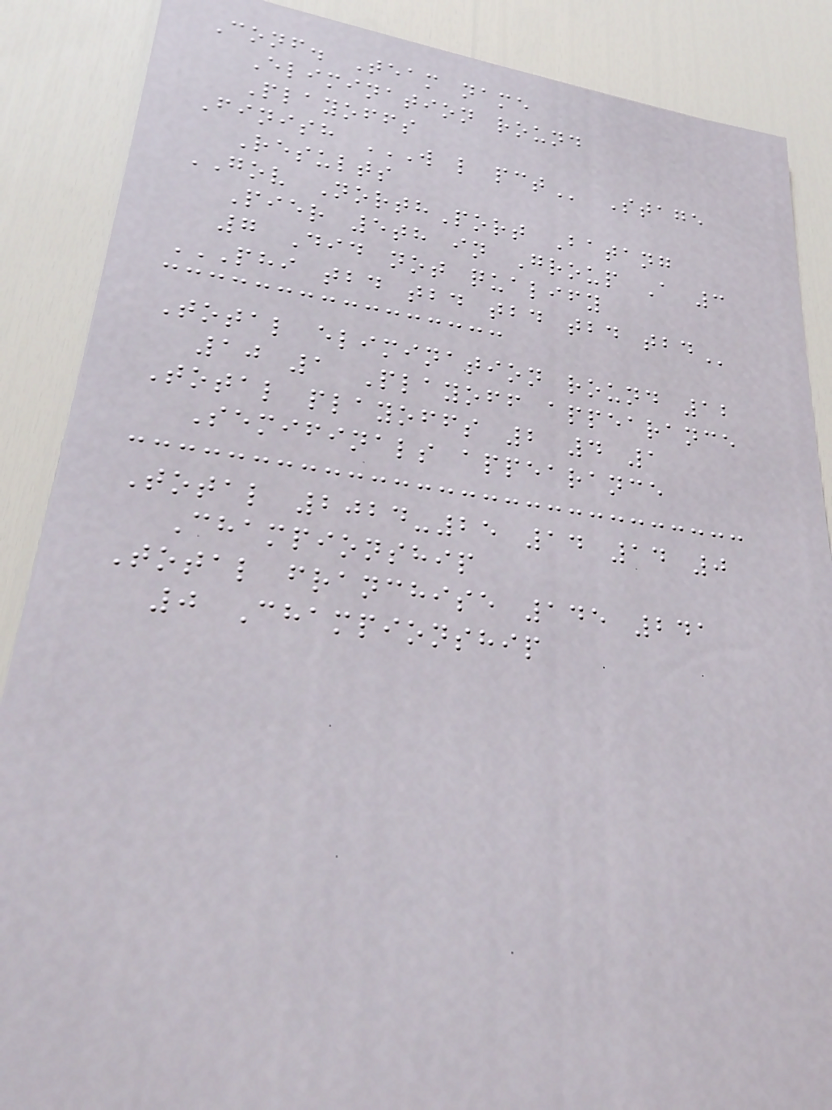Conf. Team name
Elimination round
Playoffs
Finish W L PCT Stage
Results
GOV NorthPort Batang
Pier 5th in Group A 3
7 Did not qualify
PHI TBD TBD TBD TBD TBD
Total elimination round 12
10 1 Playoff appearance
Total playoffs 2 4 1
Semifinals appearance
Total 2024-25 14 14 0
Championship
Total franchise 145 241
0 Championship
